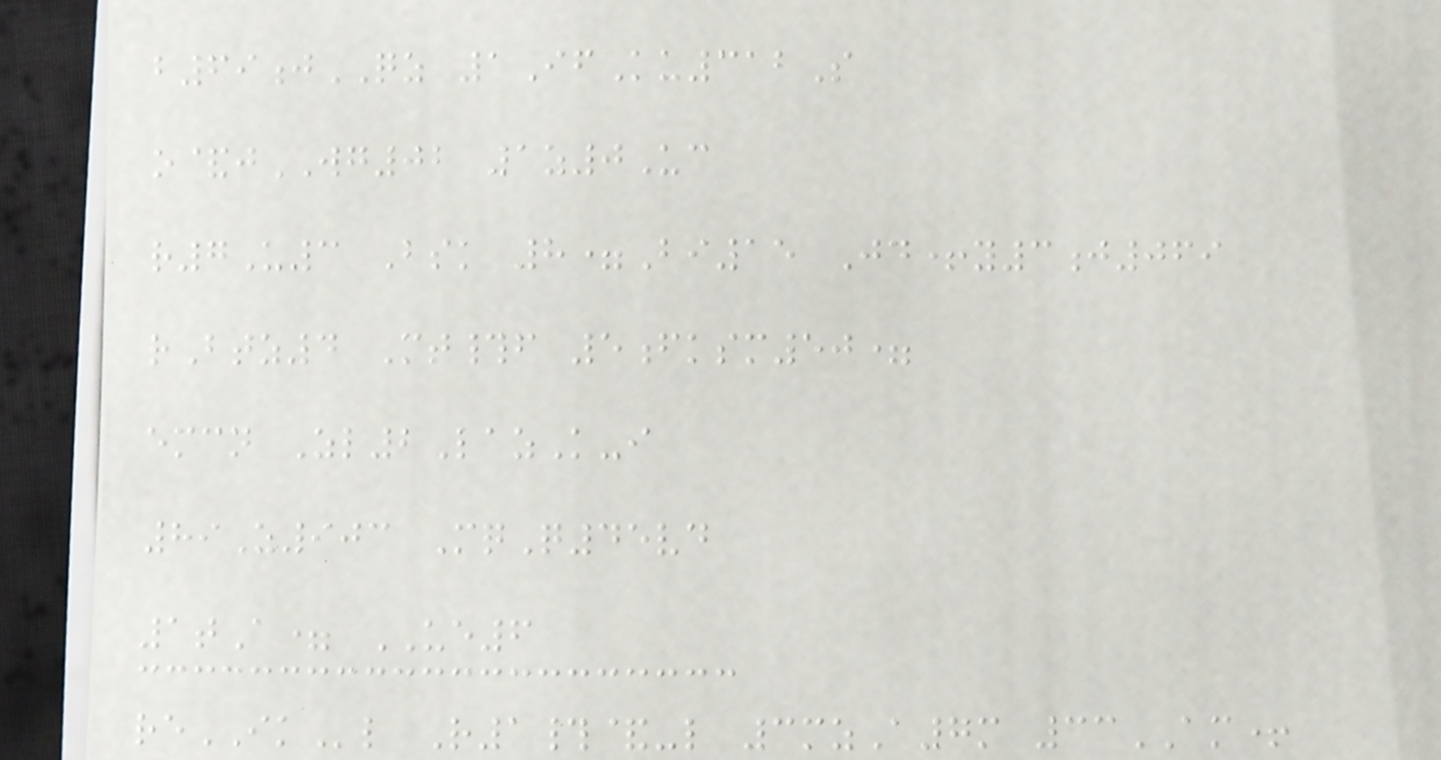b69jQZ 1IfKu312S
o&jWG02 1z0Uc
r7U3 Bsk 8=Bi15 Jd+y3j069
rBtz4 Mt#f 5fksm50=
emcn Zl2LazK-i
89Z903 MqQ45vd
1tA= UE6
reIKl R1#&-l 3mzA7m 33AM+
